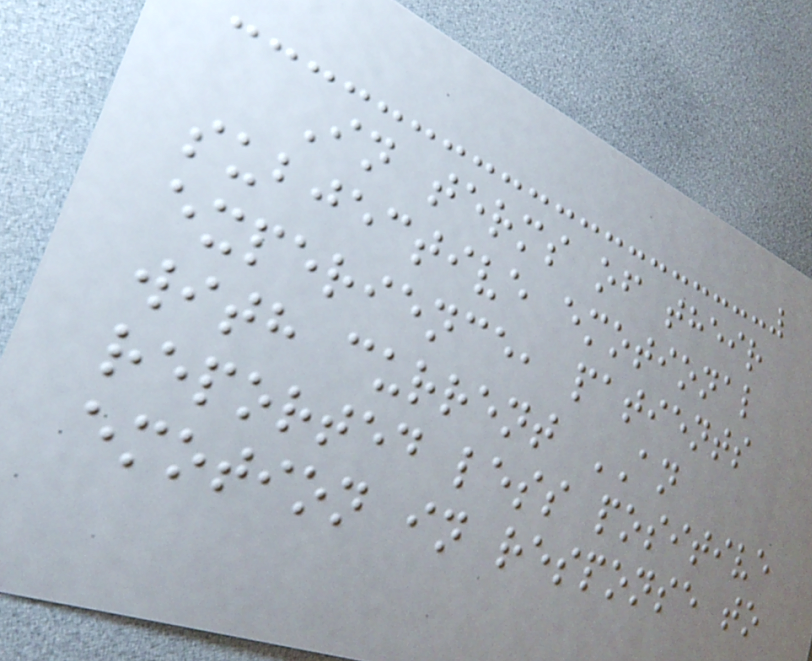In terms of their
subjective emotional
experience, patients
with current AN
reported less positive
emotion in response to
